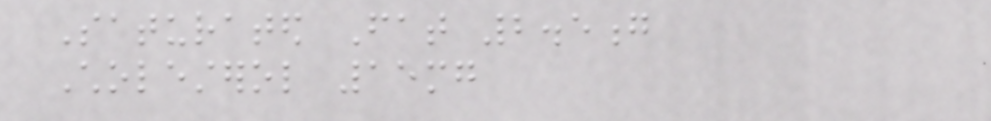Saturated Fat 2.5g
Cholesterol 15mg
